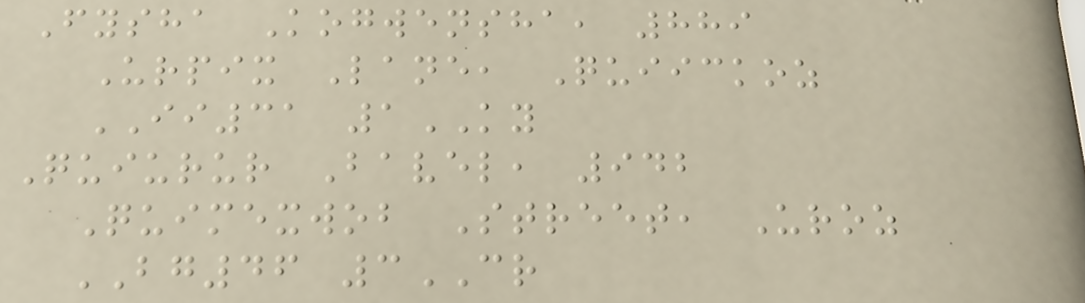Fysha Kogwensha, 889
Urpix Lane, Quiickoz
II31 1KY
Quiurur Bavel, 942
Quimexwob Street, Uroz
BG46 3CR
